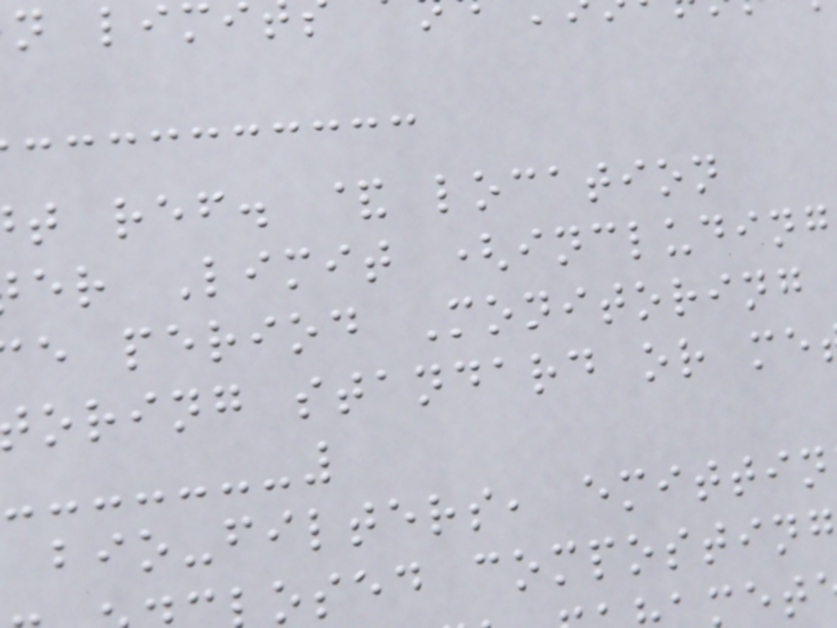t ref. & location
er Limit (including
e period Monitoring
oring standard or me
bio-filters, emittin
osed composting
